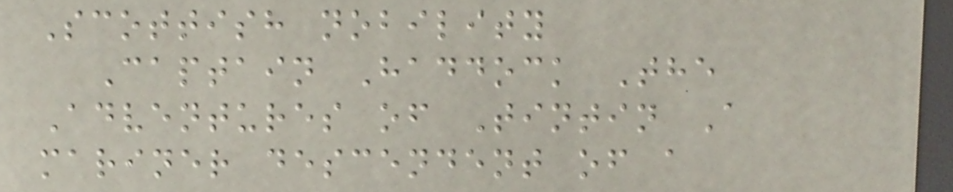Scottish nobility
Captain Haddock The
Adventures of Tintin A
mariner descendent of a
